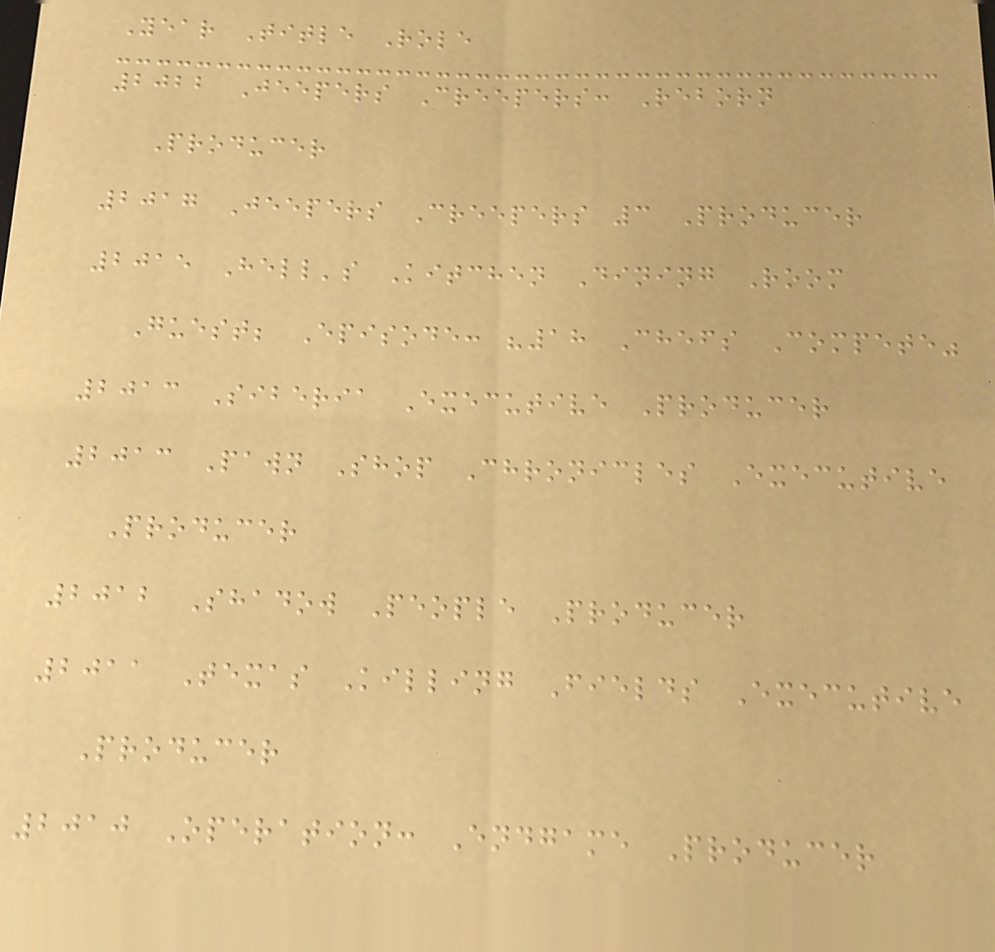Year Title Role
2022 Jeepers Creepers: Reborn
Producer
2017 Jeepers Creepers 3 Producer
2015 Hell's Kitchen Dining Room
Guest; Episode: "18 Chefs Compete"
2013 Siberia Executive Producer
2013 Pawn Shop Chronicles Executive
Producer
2012 Shadow People Producer
2011 Texas Killing Fields Executive
Producer
2010 Operation: Endgame Producer
